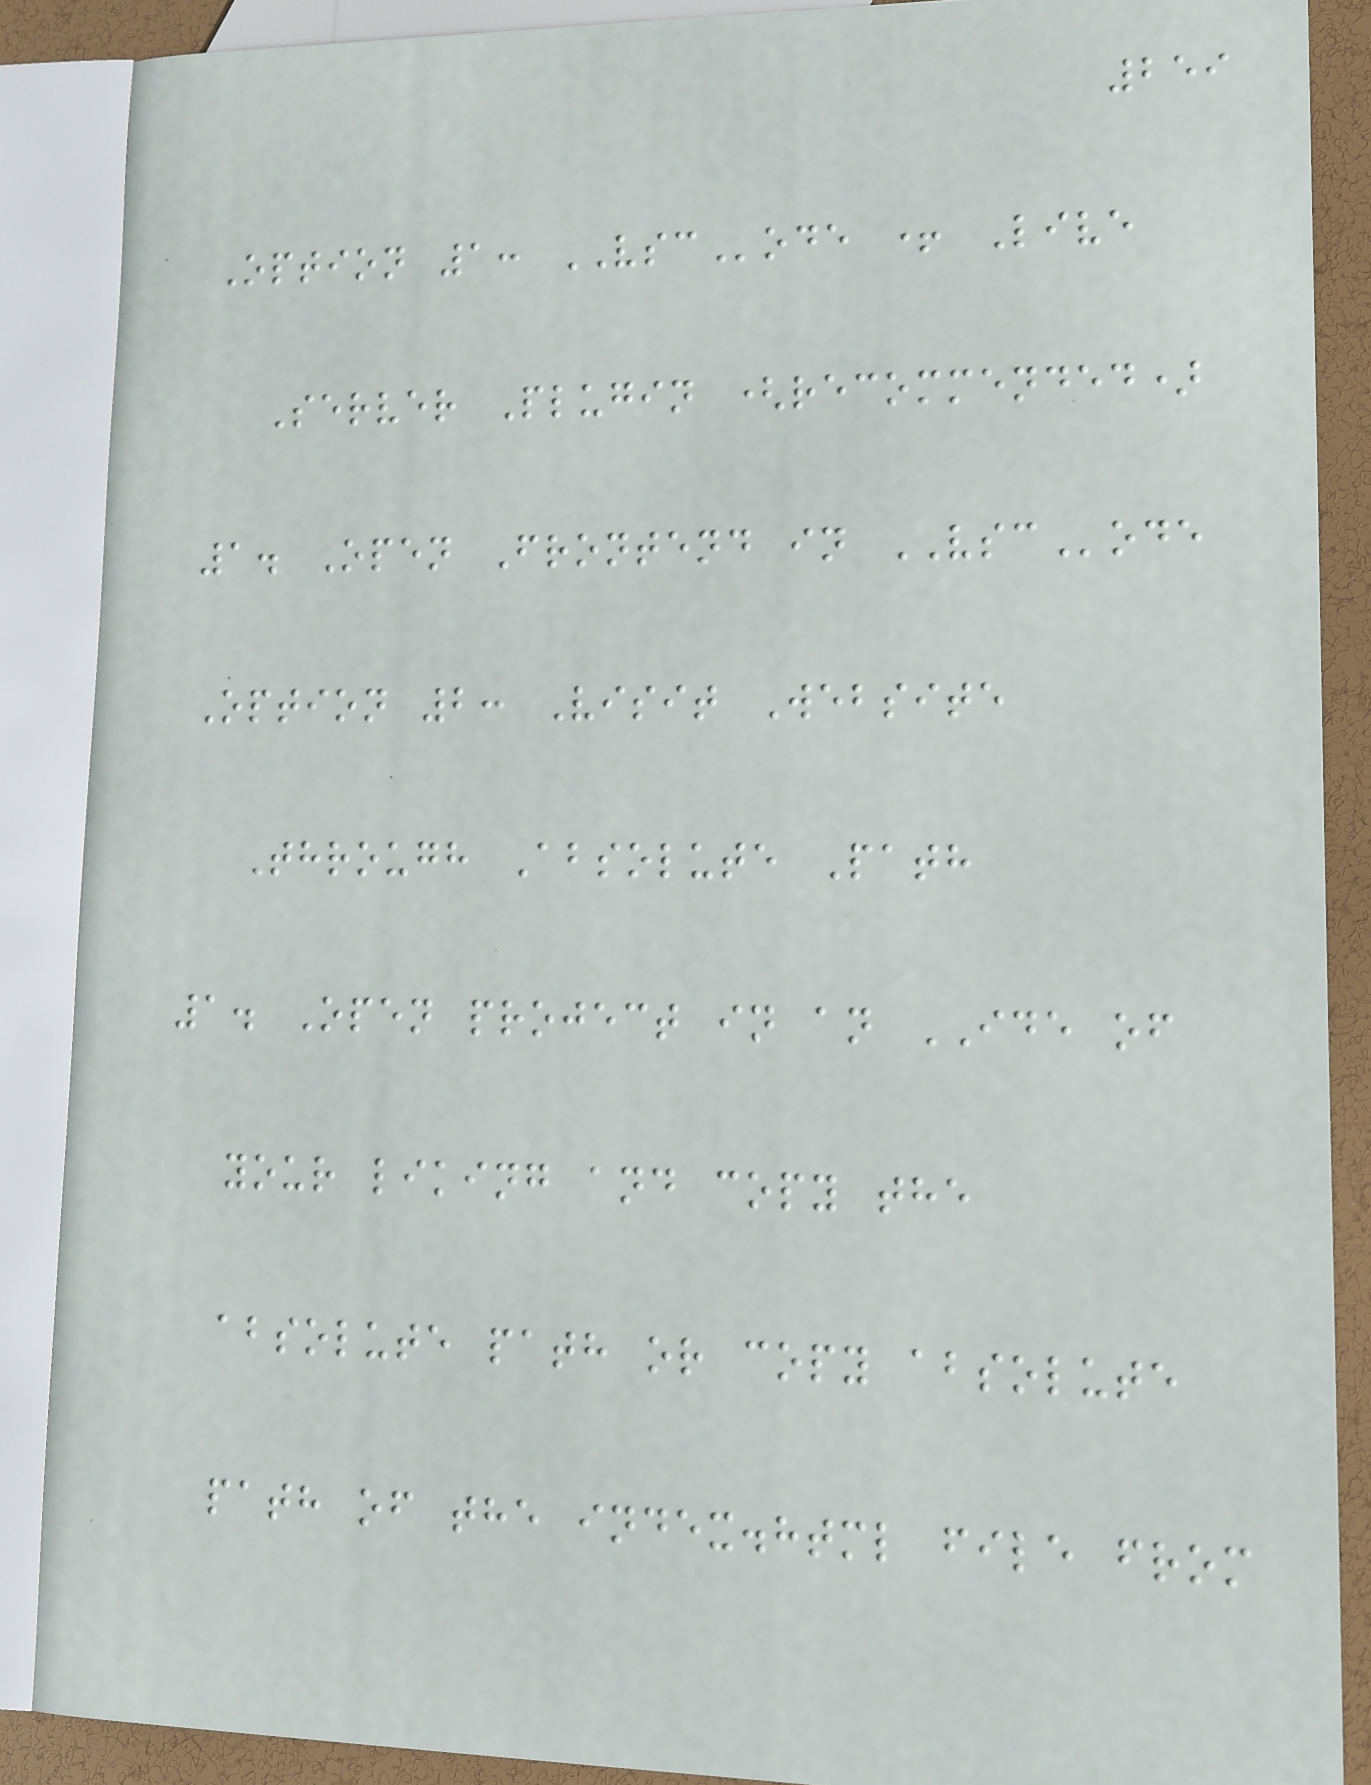259
Option 1: VSCode + Live
Server Plugin (recommended)
1. Open Frontend in VSCode
Option 2: Visit Website
Through Absolute Path
1. Open project in an IDE of
your liking and copy the
absolute path or copy absolute
path of the index.html file from
